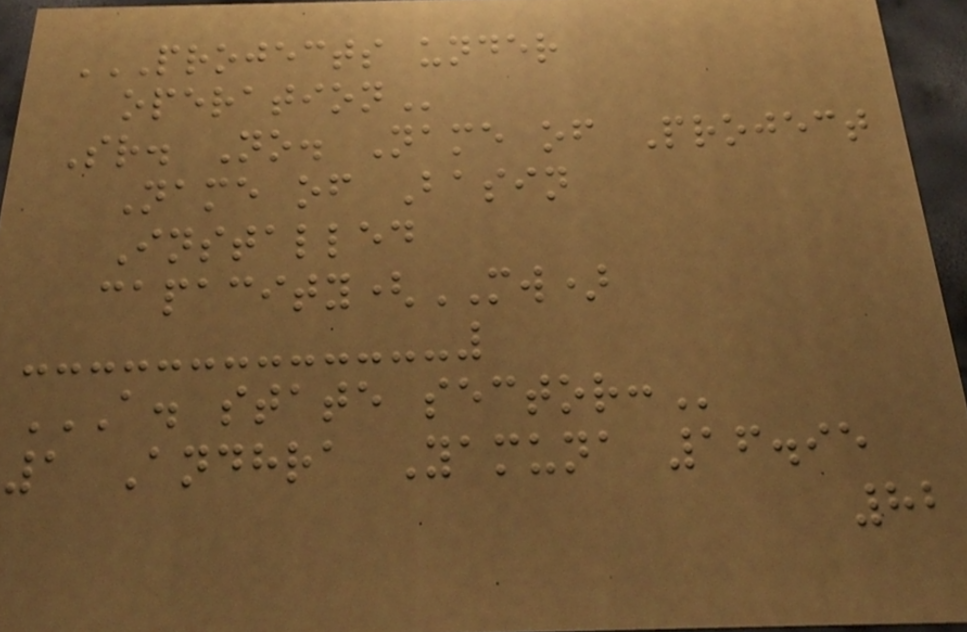PROJECTS UNDER
OPERATION
Sr. No. Name of Project
Name of Basin
Installed
capacity(MW)
A. STATE SECTOR:
1 Andhra Yamuna 16.95
82
